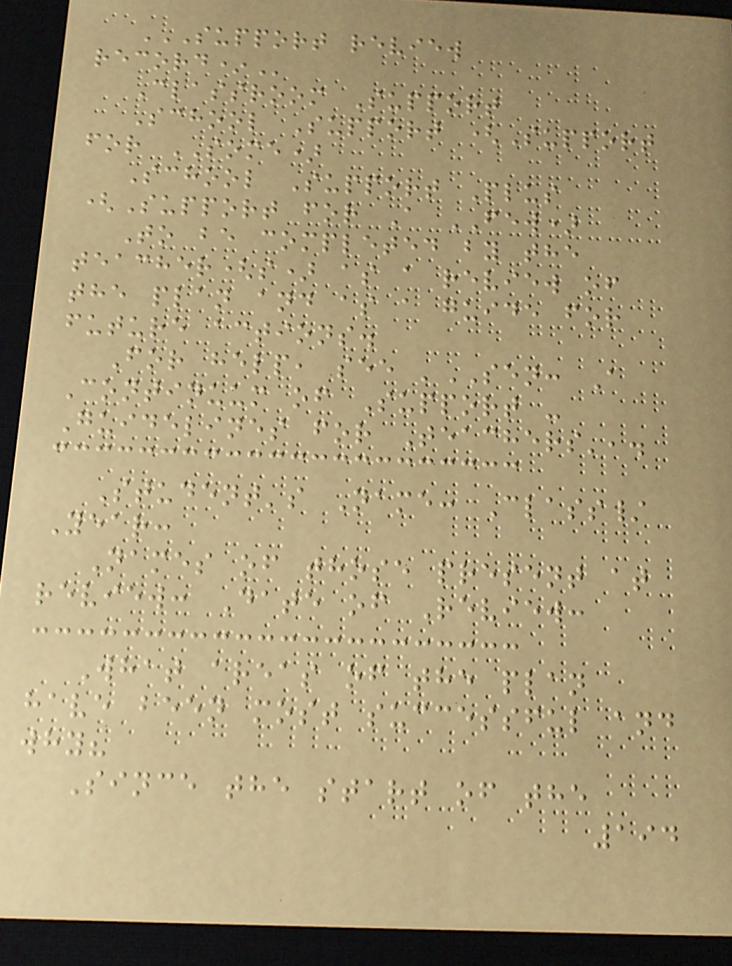SUPPORT REVIEW
RECORD*
Classroom Support
School Support (Support
for SOME)
School Support Plus
(Support for A FEW)
To be completed by the
teacher(s) as a review of
the plan and as a guide for
future actions.
For help, see 'SEN: A
Continuum of Support -
Guidelines for Teachers',.
Student's Name: Class/
Year:
Names of those present at
review: Date of Review:
What areas of the plan
have been most successful and
why?
Since the start of the
194
